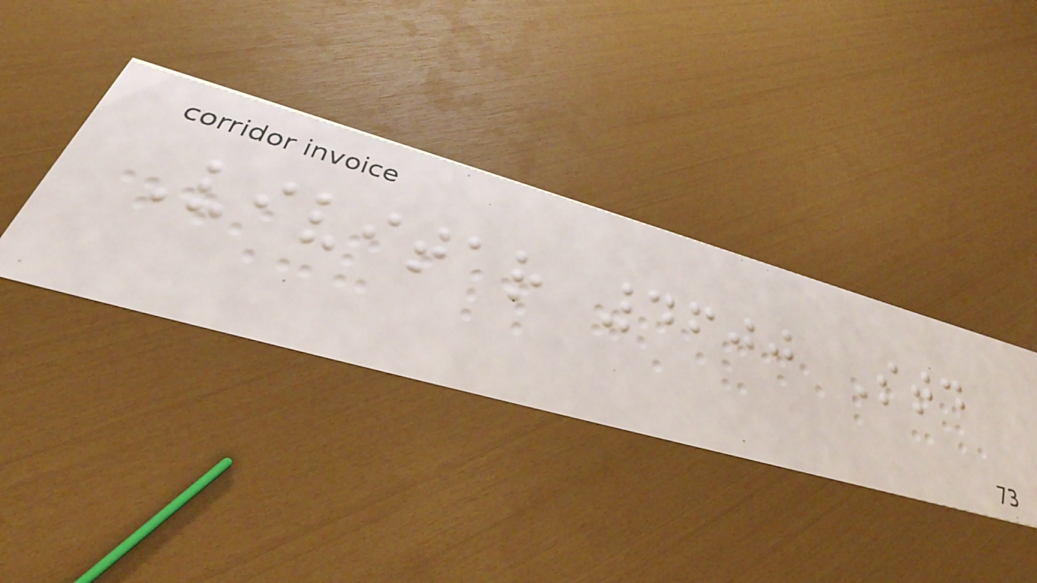Vivitar 4600 Std
